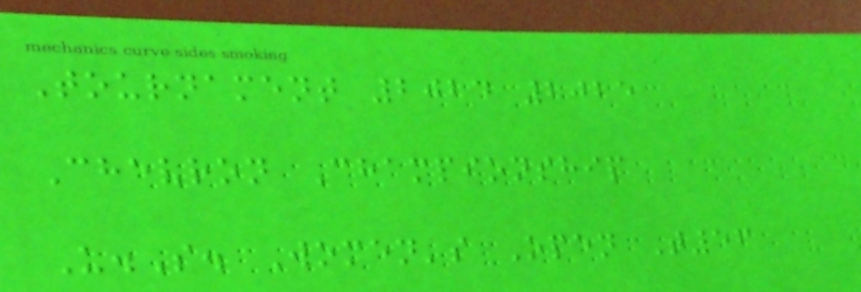Tournament 2024 2025
Chevron Championship
U.S. Women's Open T56
